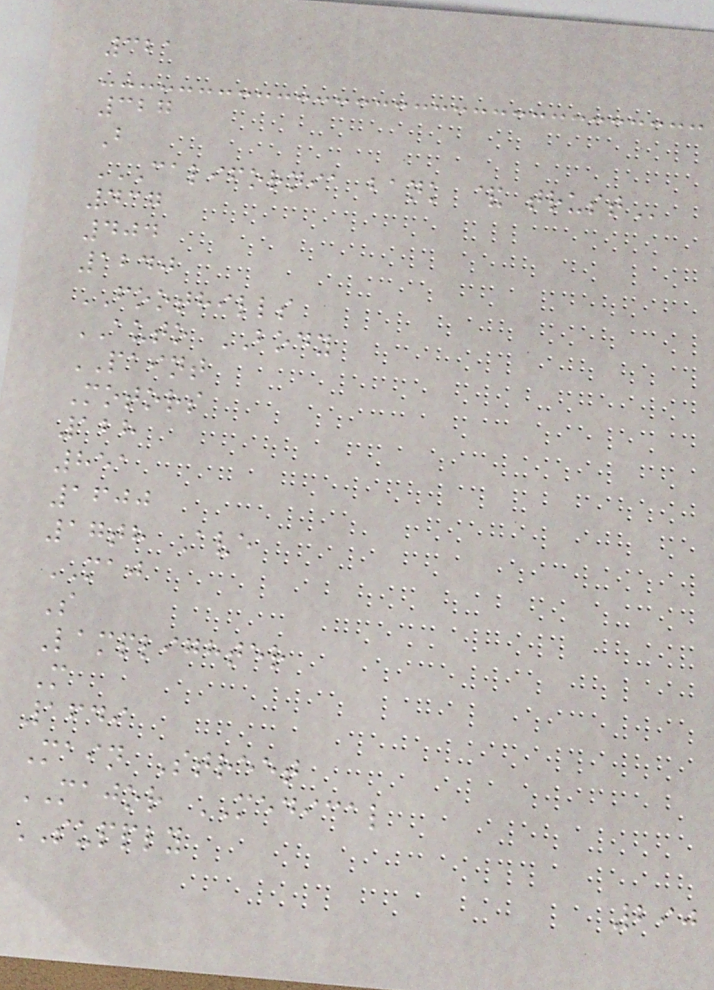321
327
B
CALIFORNIA BANK & TRUST
437
404
1240
FOOTHILLS
AUTO BODY
PAINT
Motors
128
851
1600
17th Ave
MAJ
S
Lamplighter
M
1649
Main Street
MAJOR MEDICAL
SUPPLY
290
